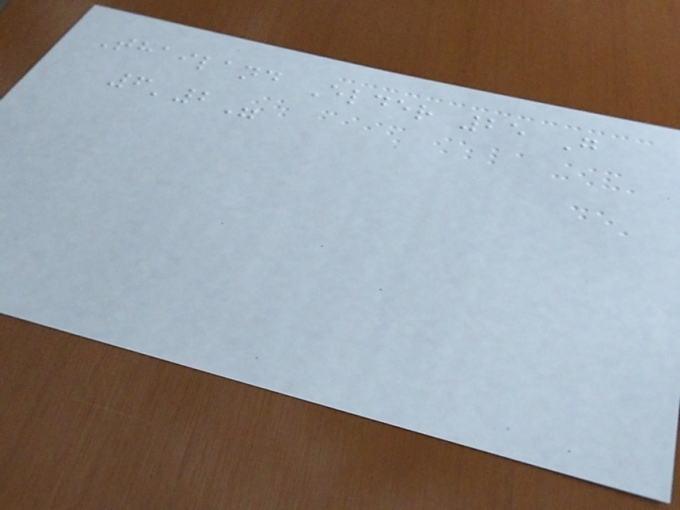Thailand Elder 25 G
6'2"
